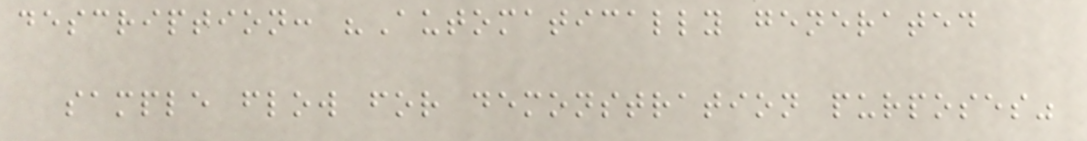description: "Automatically generated
sample flow for demonstration purposes"
